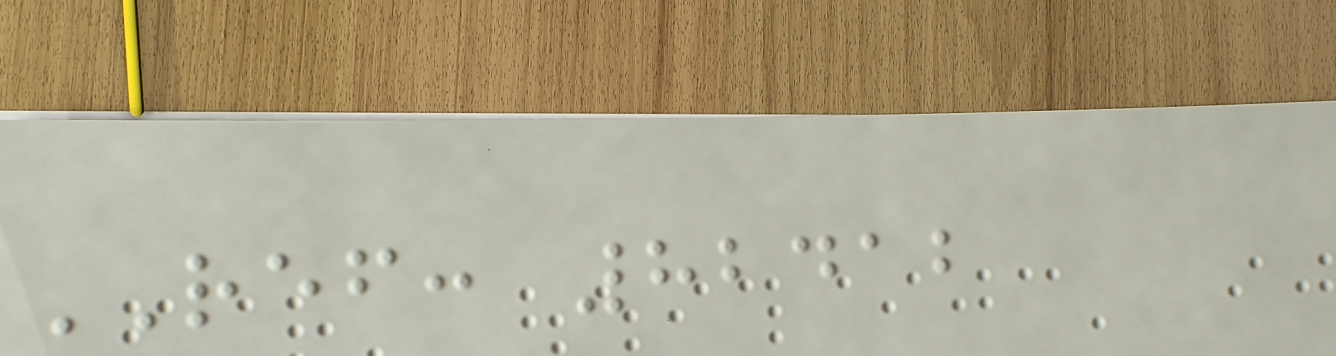REF: 82412
